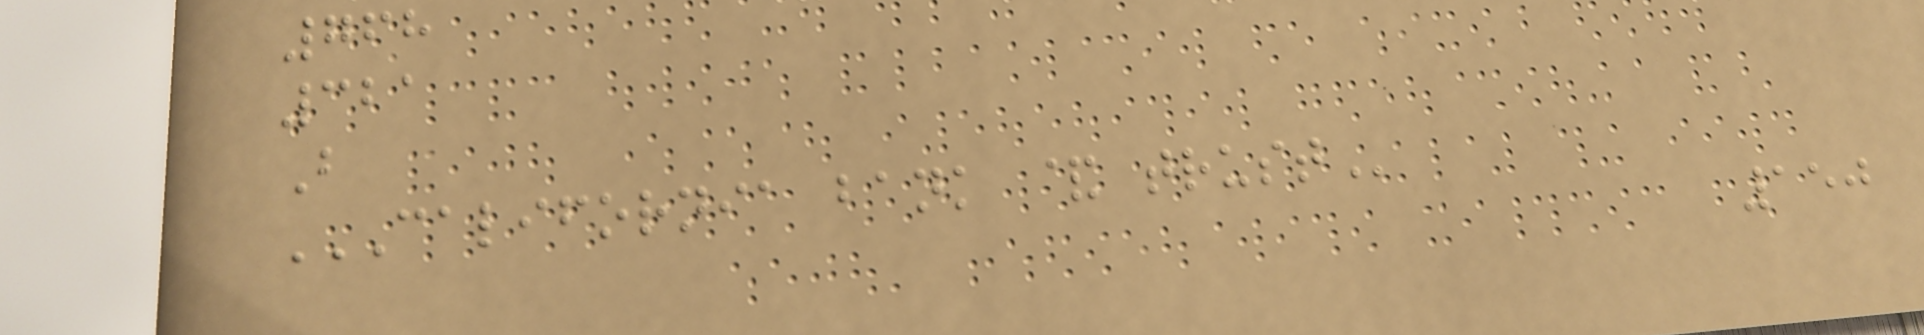768
321
B
CALIFORNIA BANK & TRUST
150
